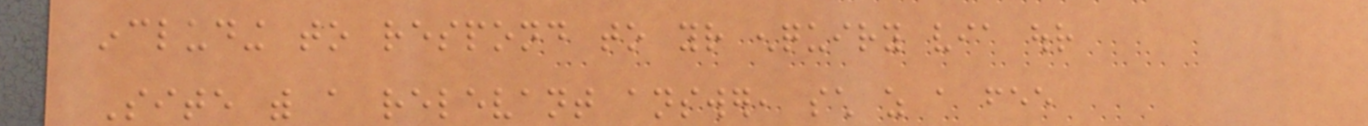including to respond to your enquiry via our
Site with a relevant answer, such as a fee
